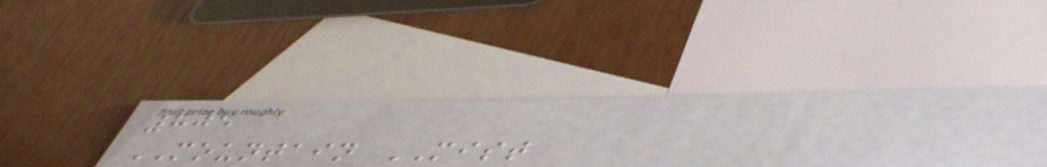805
MOUNTAIN MIST
